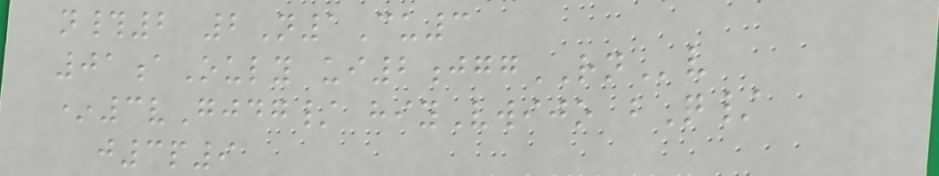n#2 2N1Cu3
01aOuly ui2jggRNv
*3vGjdg/ hiyVwijo bQ/
j3p9
